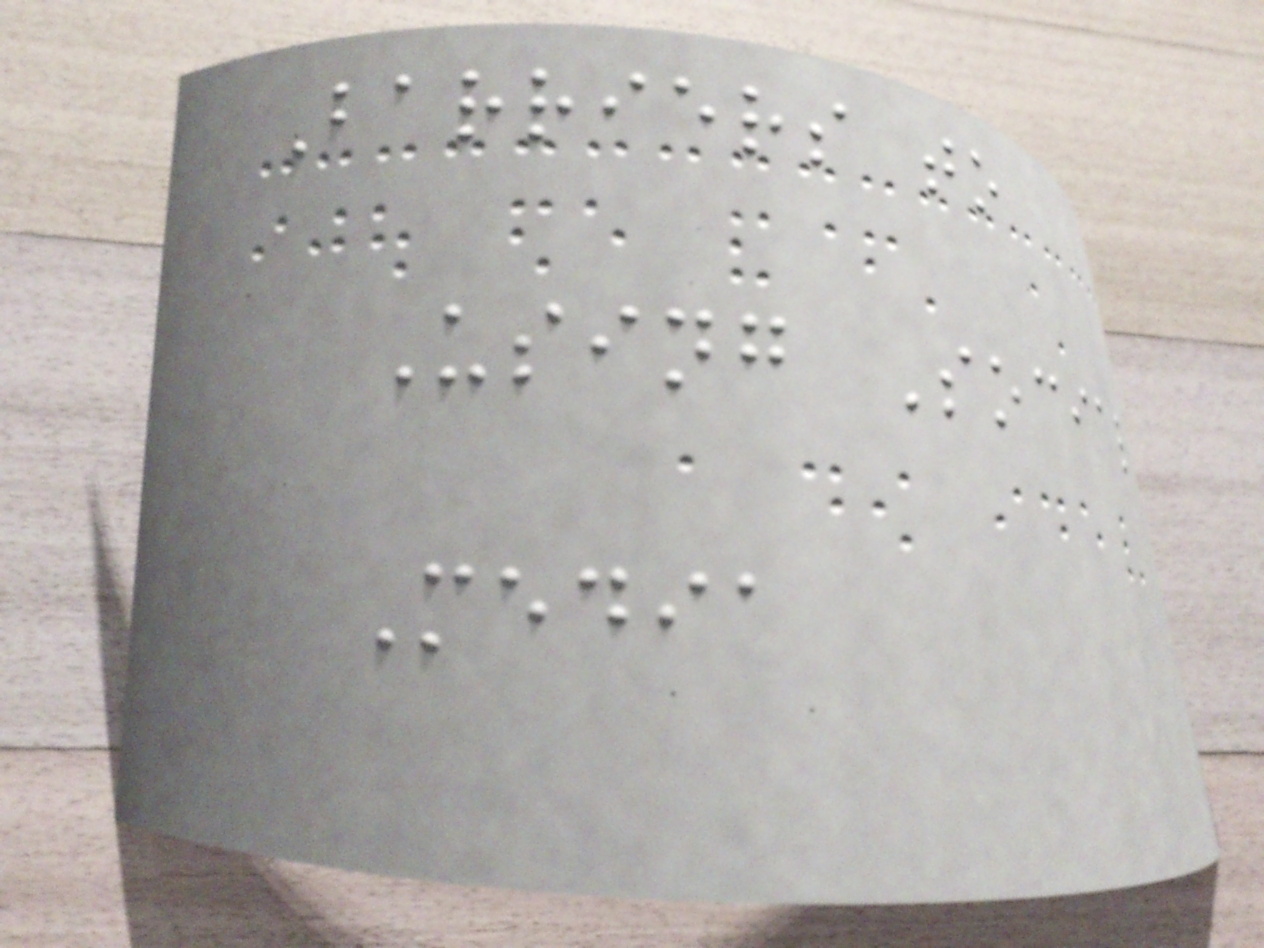Barriers to
Using Social
Media
